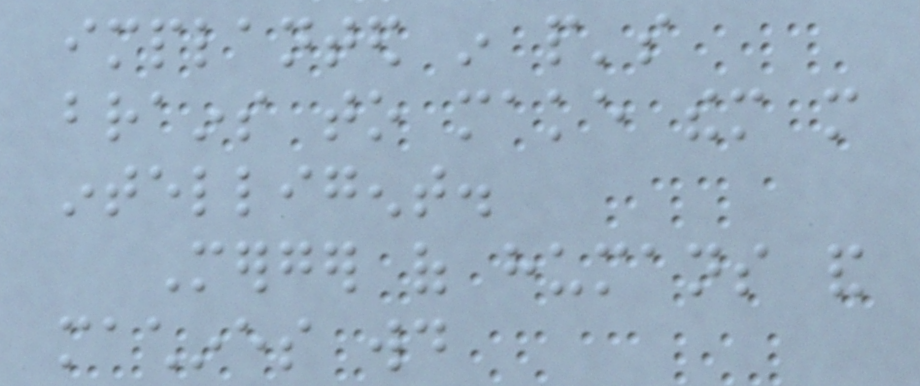implanted in people's
brains to make them more
intelligent.
Merger of humans and
machines would
